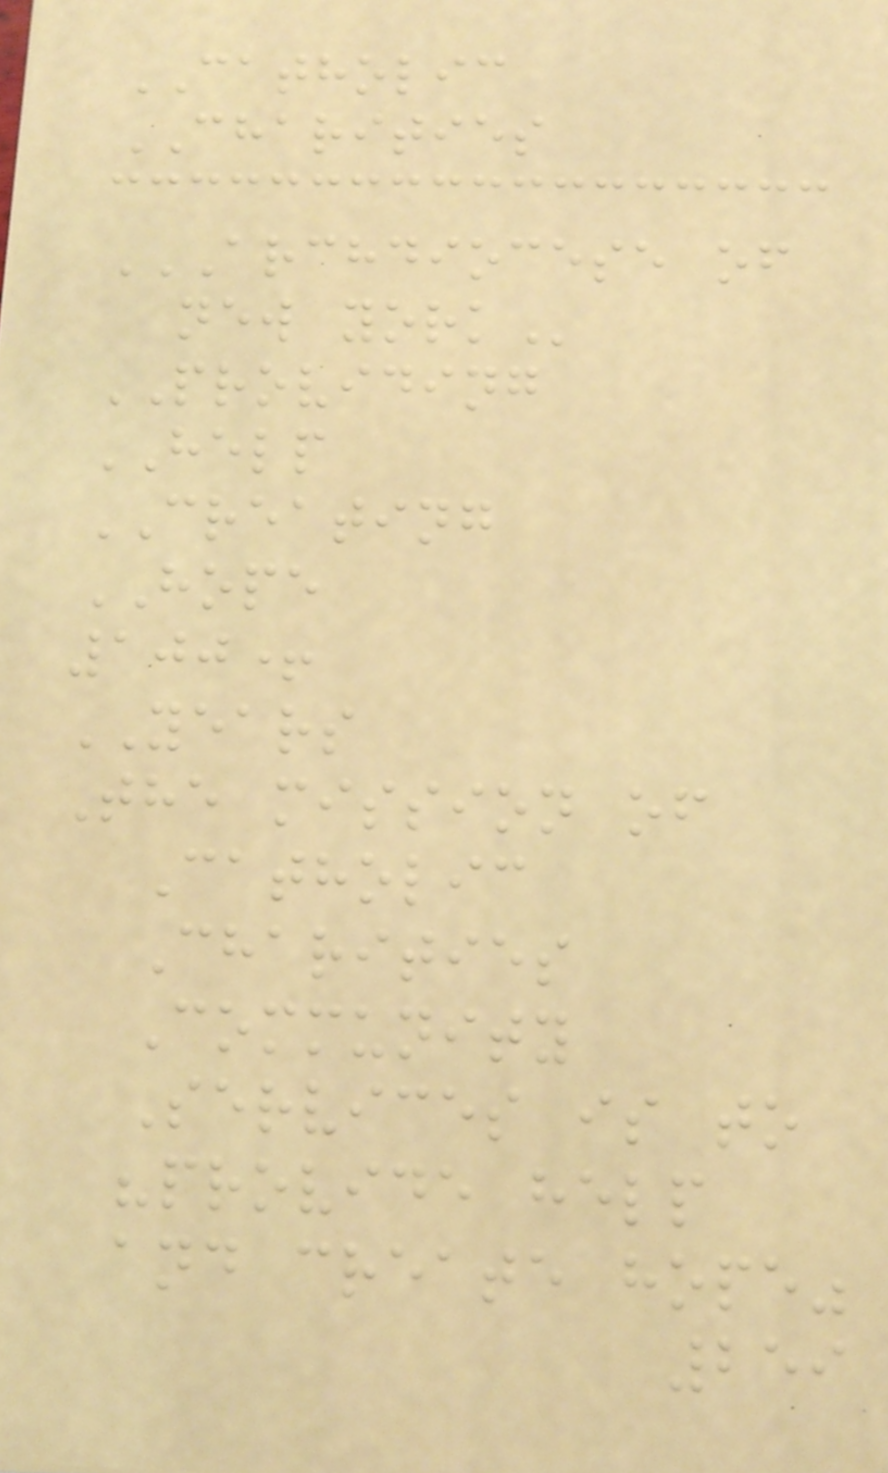CATHOLIC
CHARITIES
ARCHDIOCESE OF
NEW YORK
PROVIDING
HELP
CREATING
HOPE
100+
YEARS
The mission of
Catholic
Charities
Community
Services is to
"provide help
and create hope"
259
